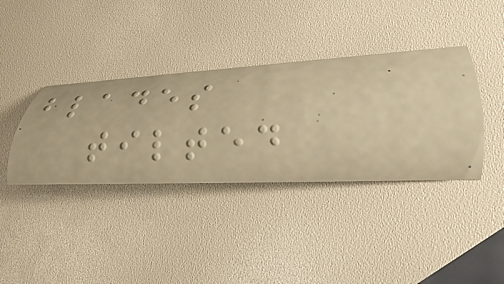blades
tilted
